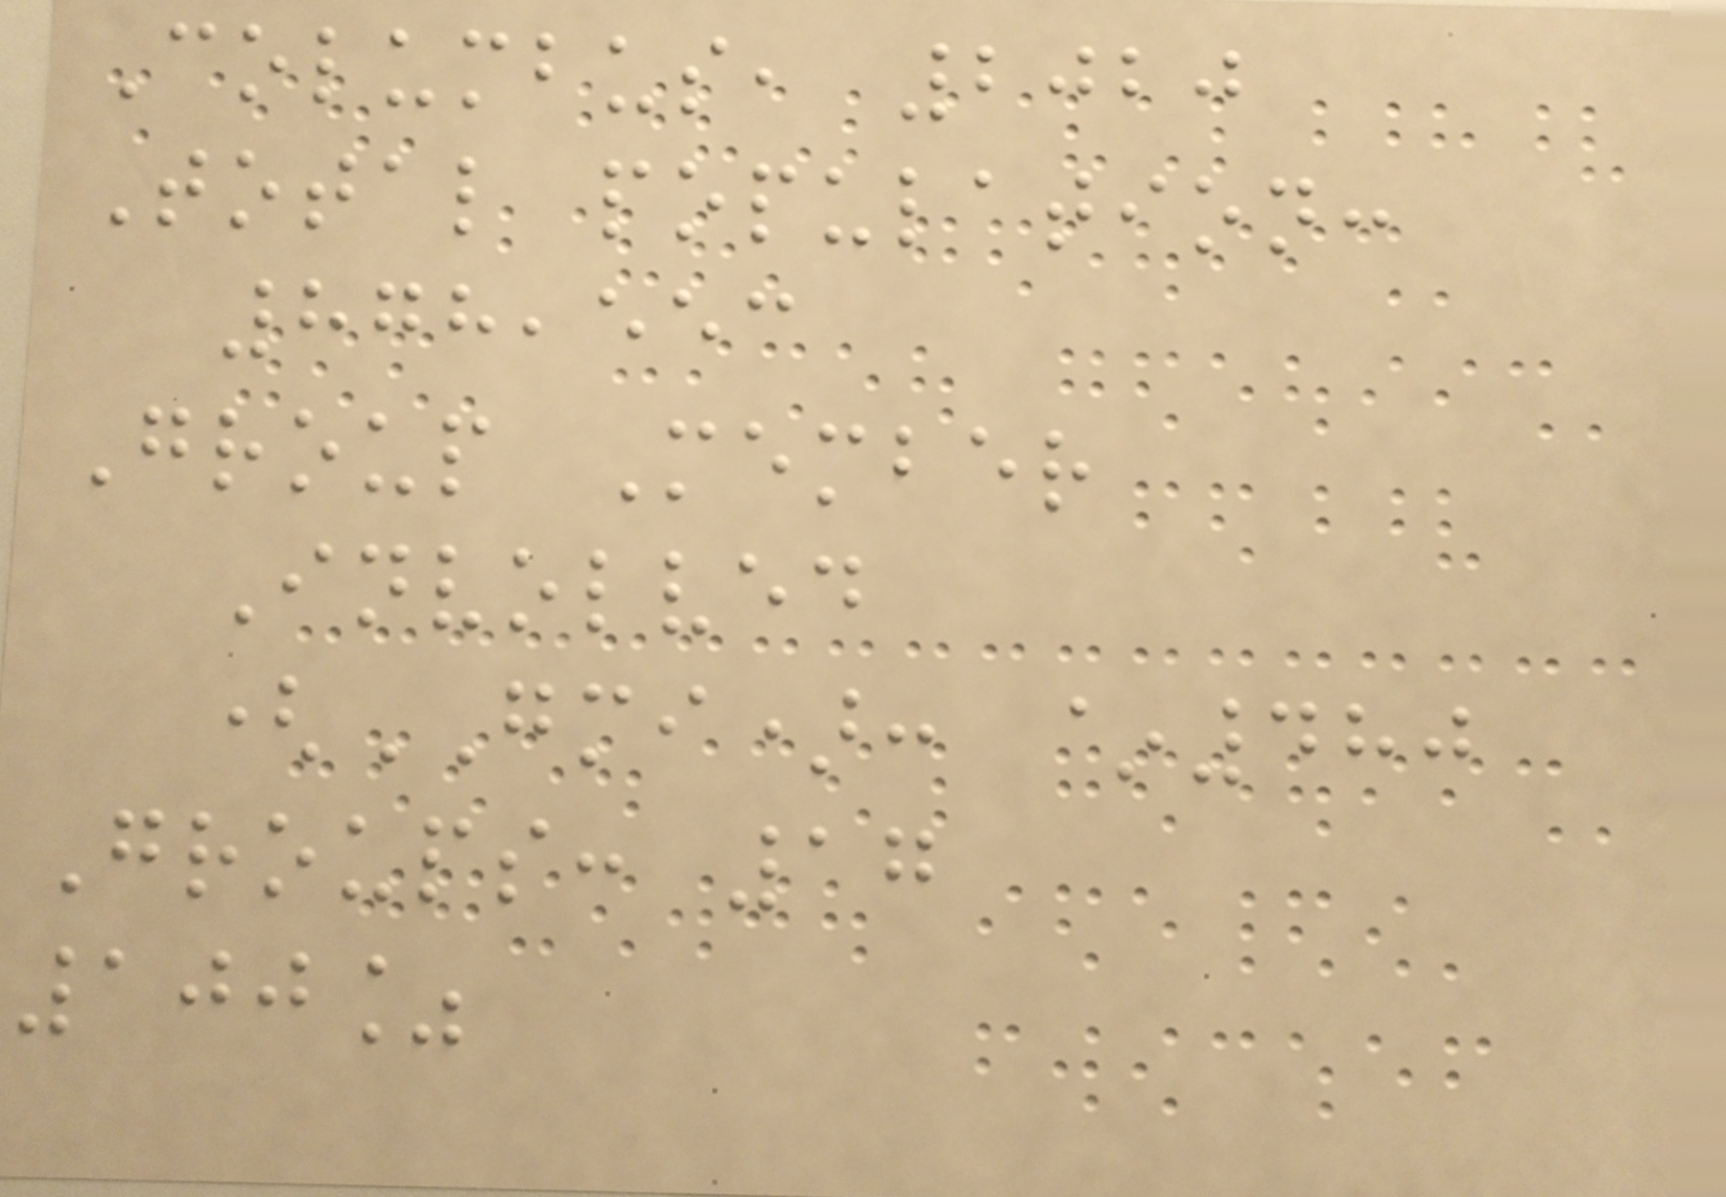Columbus, 2020
Total population:
878,553
Group Member
Involved
(GMI): ~480
Groups: 17
100%
